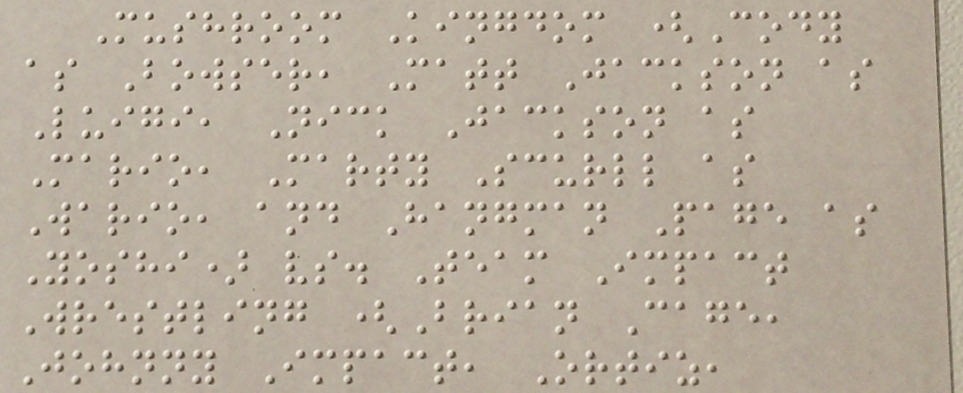Mushroom Kingdom (Cody
as Bowser, Matt Jackson as
Luigi, Nick Jackson as
Mario, Marty Scurll as
Wario, and Hangman Page as
Yoshi) vs. Team Impact
Wrestling (Brian Cage,
Johnny Impact, Ortiz,
